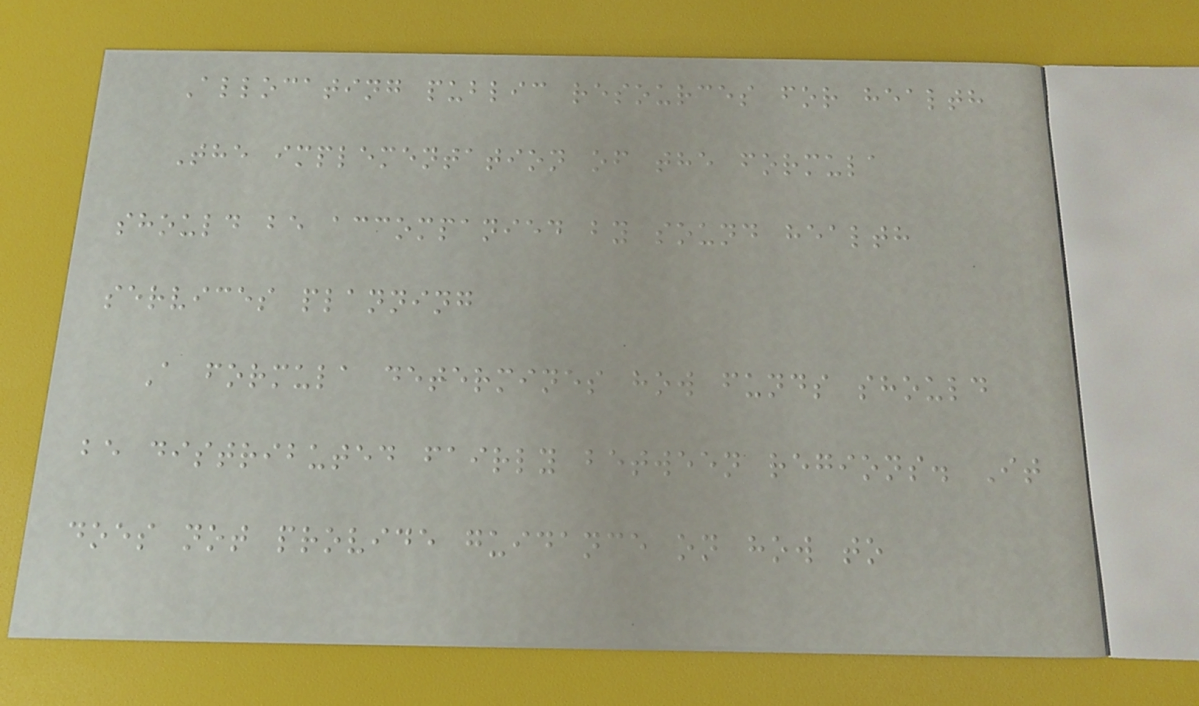Allocating public resources for health
The implementation of the formula
should be accompanied by sound health
services planning
A formula determines how funds should
be distributed fairly between regions. It
does not provide guidance on how to
